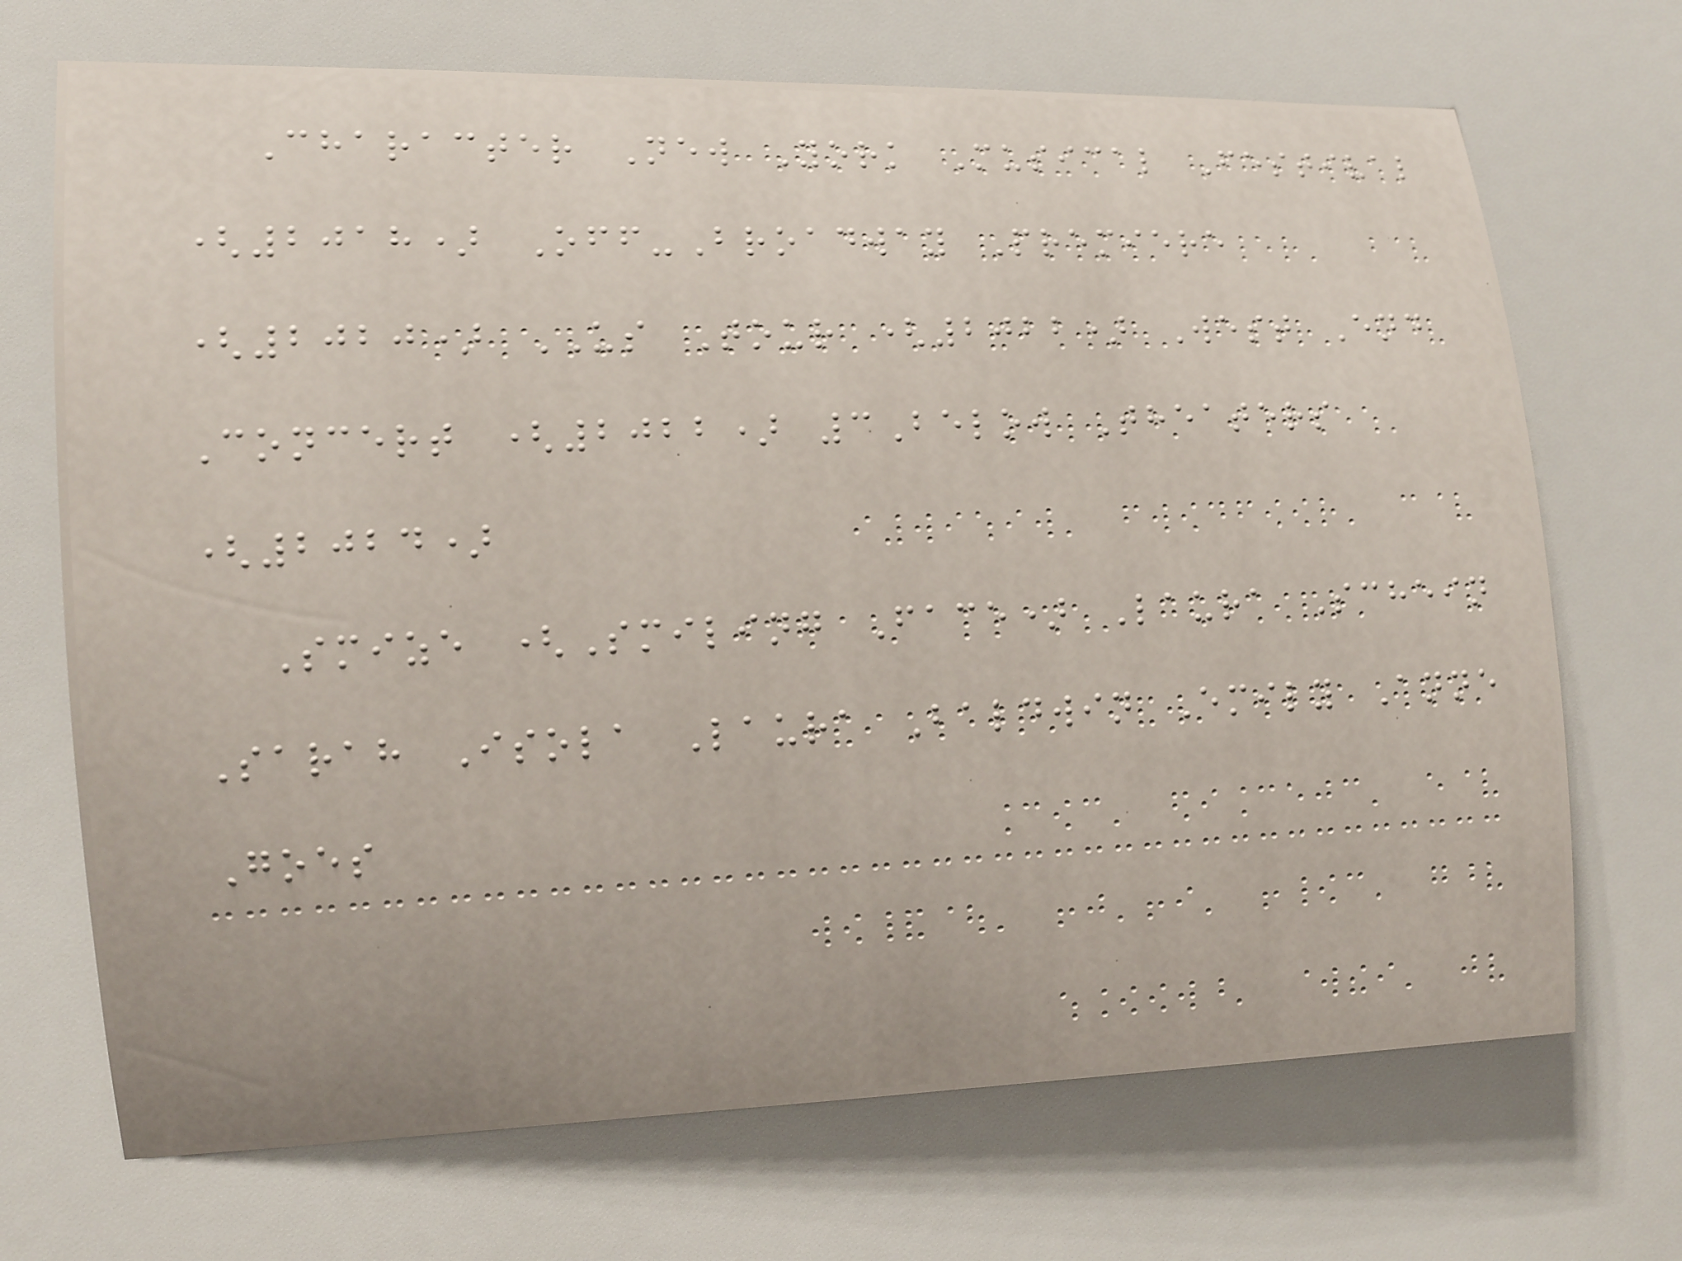Character New York Musical Festival
(2018) Off-Broadway Premiere
(2020) US Tour (2022) West End
Concert (2022) 3Below Theaters
(2024)
Smize (Smiling Face) Laura Schein
Sarah Isola Laura Baldwin Emily Anne
Goes
